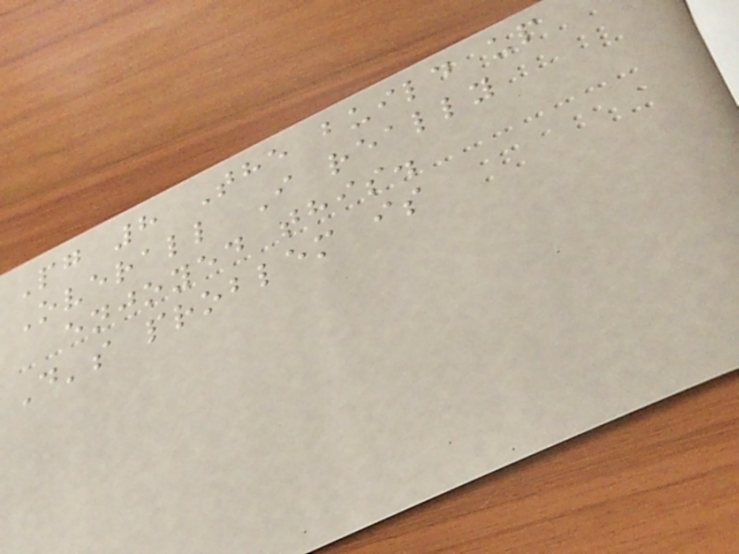Pg 8 The build up
Overall I really
enjoyed this.
D's problem is
